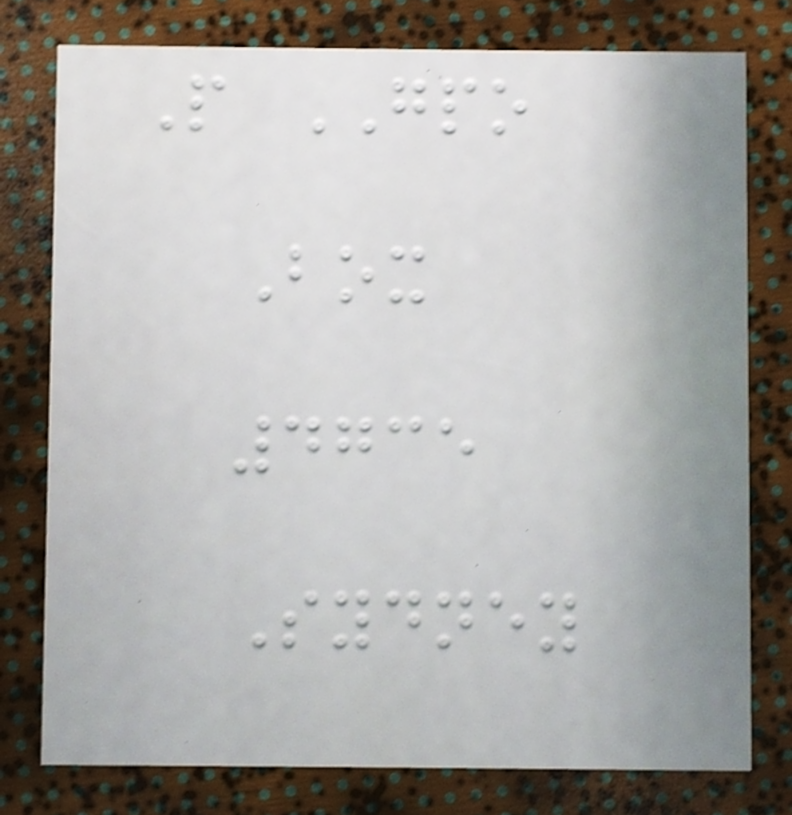P GPO
Box
4735
Sydney
